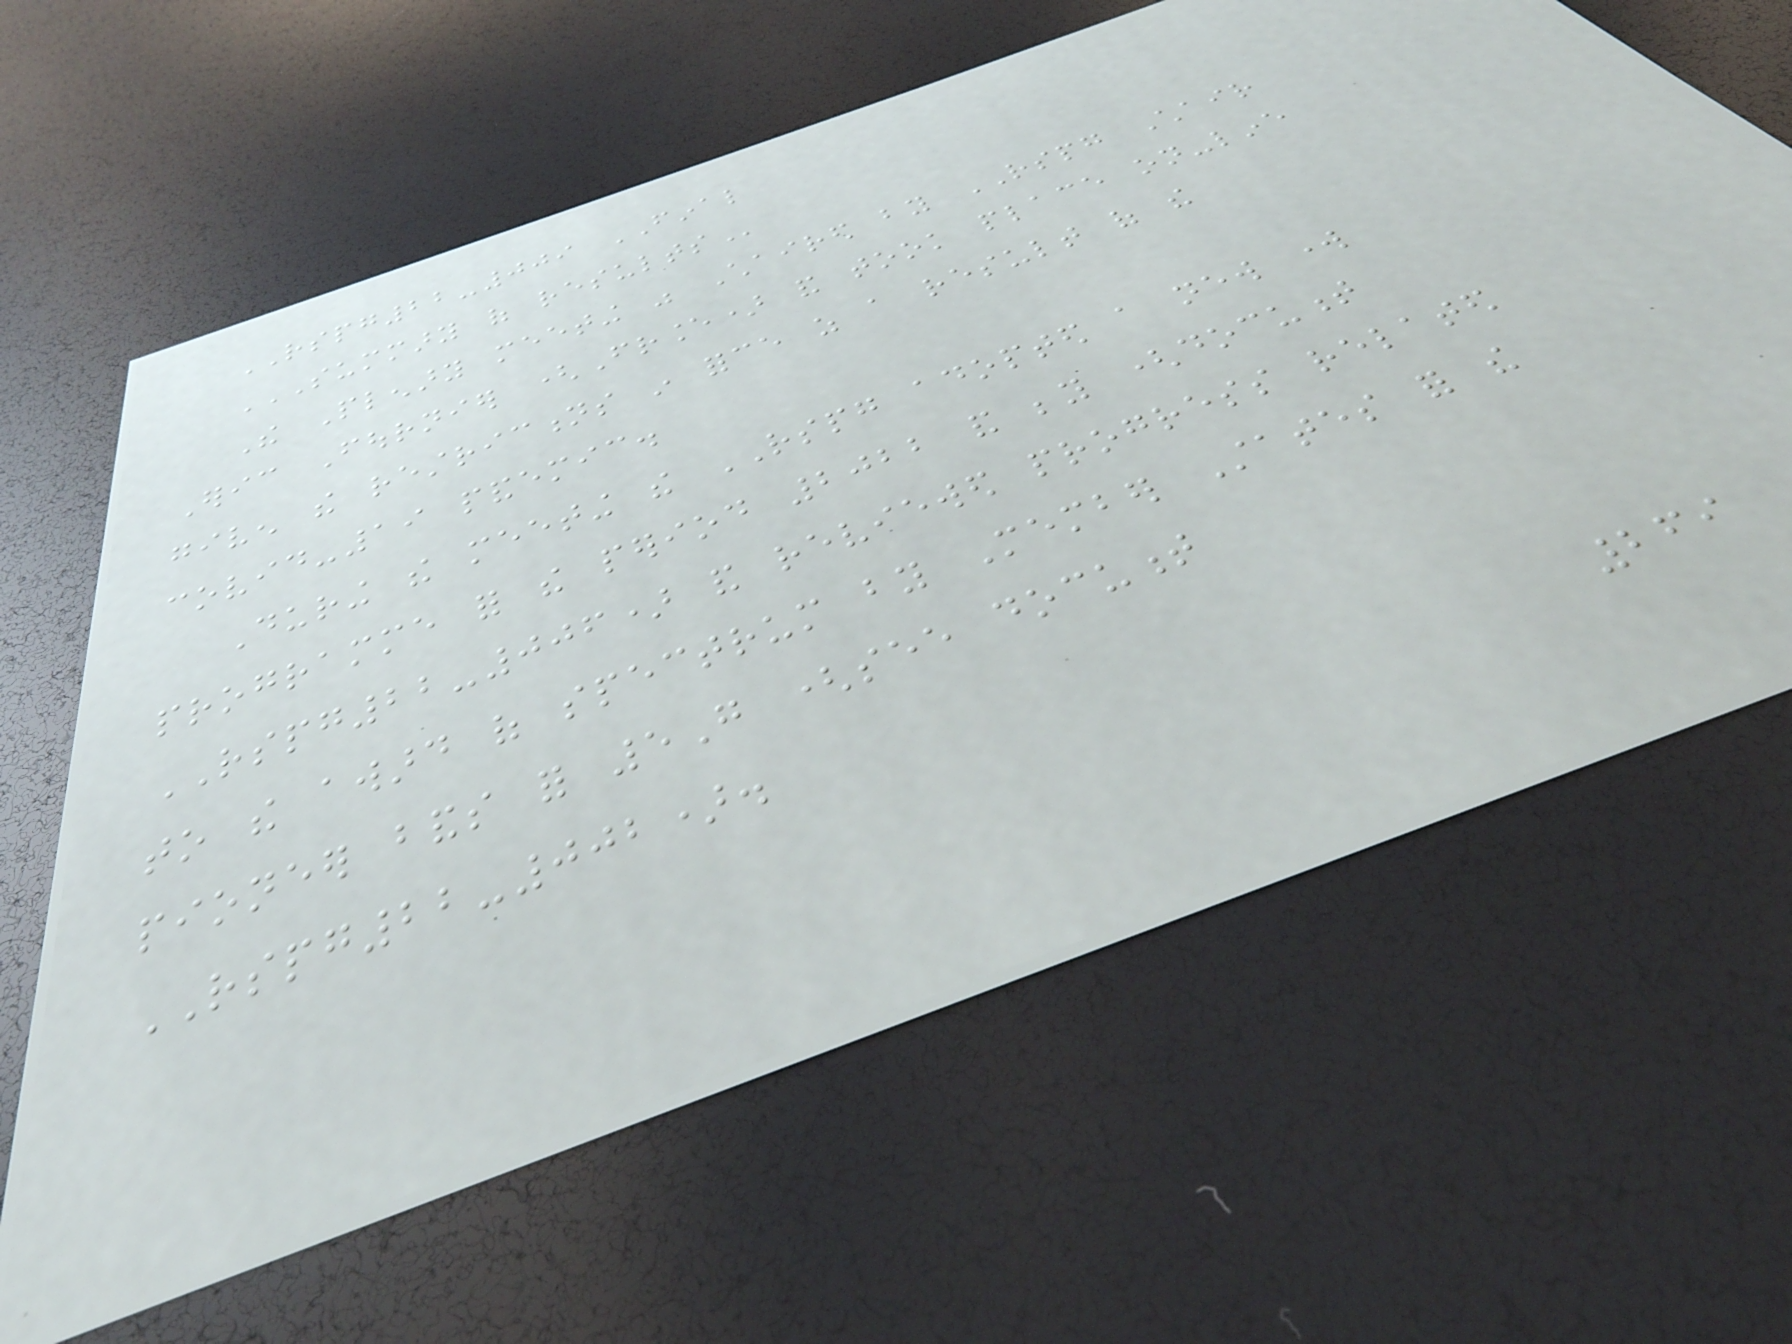RSPG22-009 FINAL
SUMMARY OF RESULTS
The Plenary meeting was Chaired by RSPG Chair
Eric Fournier (France) and took place on-line
given the restrictions in force as a result of the
covid-19 pandemic.
During the meeting the RSPG adopted a new work
programme for the period 2022 and beyond (document
RSPG22-006) and reviewed progress related
to the award of spectrum by Member States for the
pioneer bands for 5G (see document
RSPG22-002).
269
